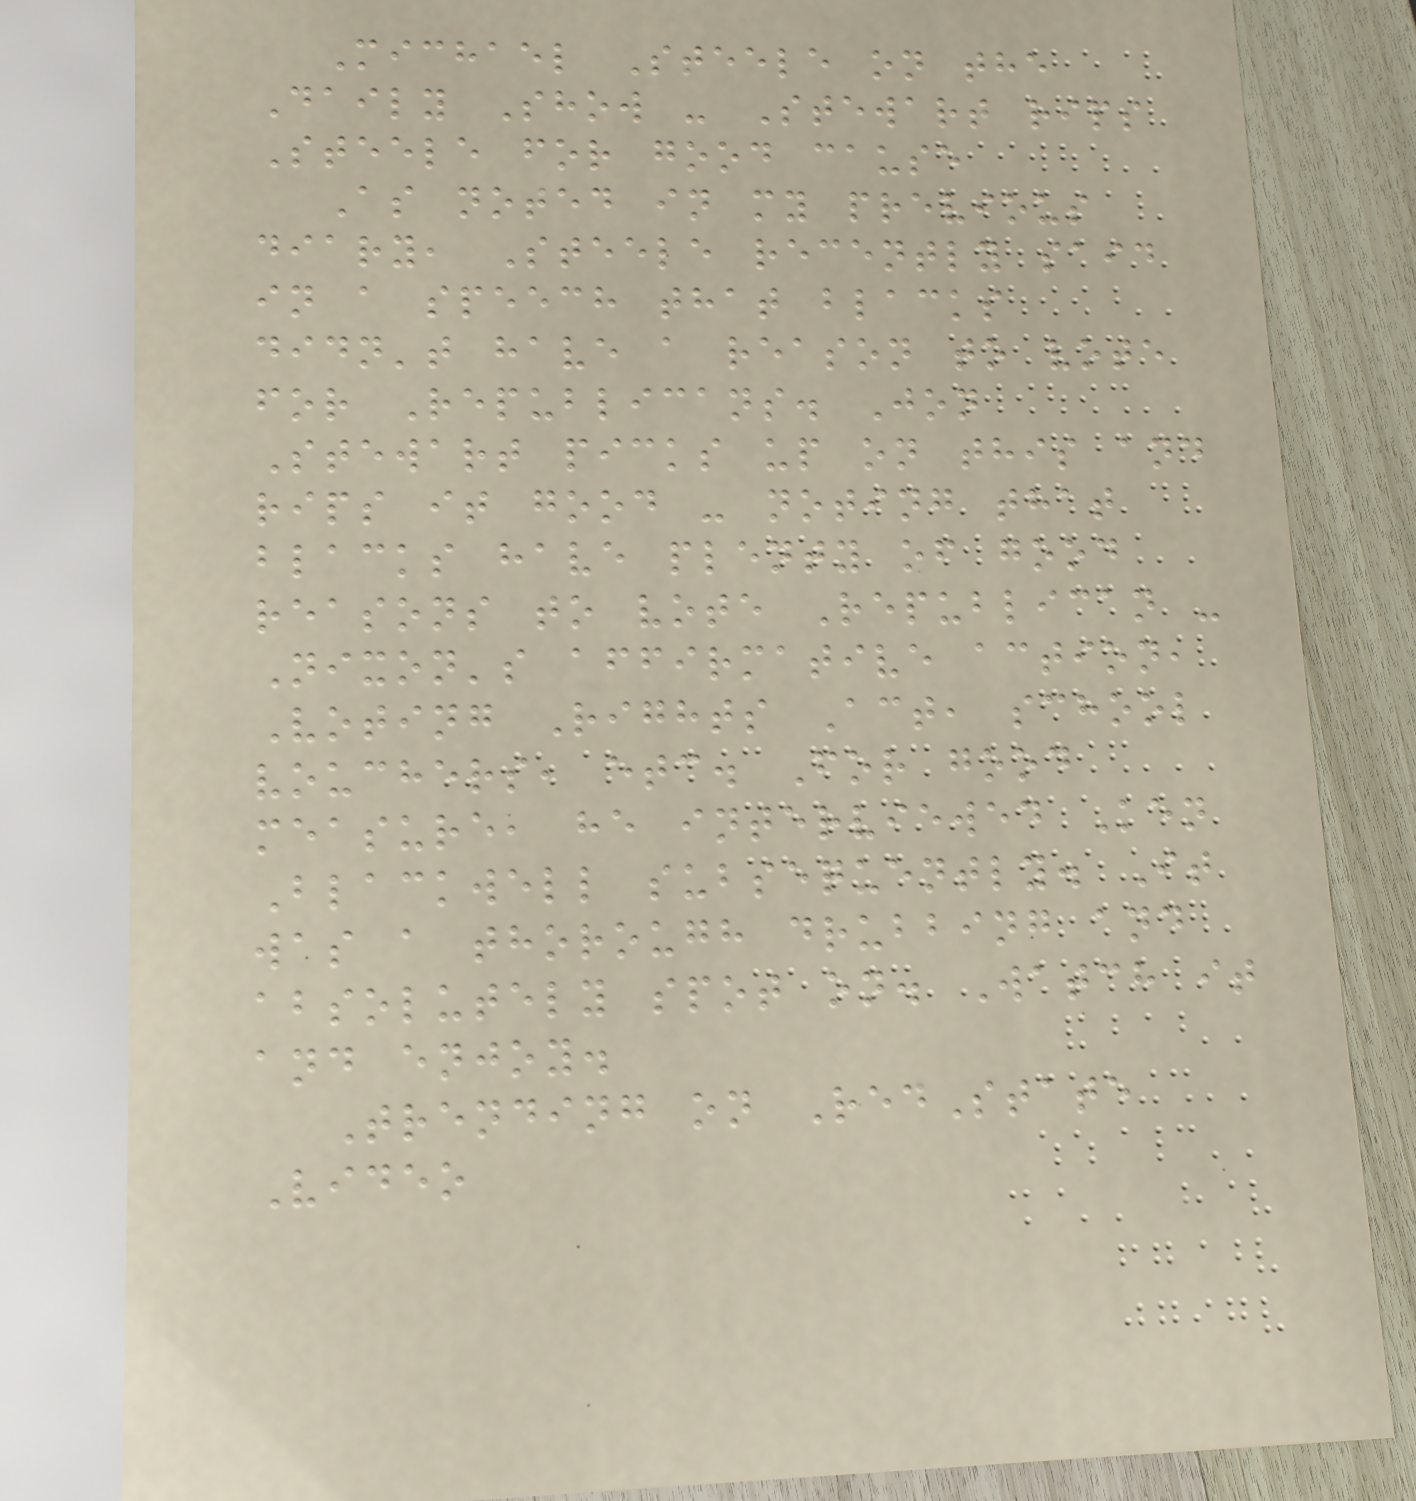Michael Steele on the
Daily Show - Stewart rips
Steele for good cause
As noted in my previous
diary, Steele recently said
in a speech that blacks
didn't have a reason to vote
for Republicans. Jon
Stewart picks up on this and
rips it good - noting that
blacks have plenty of good
reasons to vote Republican -
Nixon's affirmative action,
Voting Rights Act, school
vouchers, etc. For good
measure, he interviewed Ken
Blackwell subsequently. It
was a thorough drubbing and
absolutely spot on. Watch it
and enjoy.
Trending on RedState
Video
